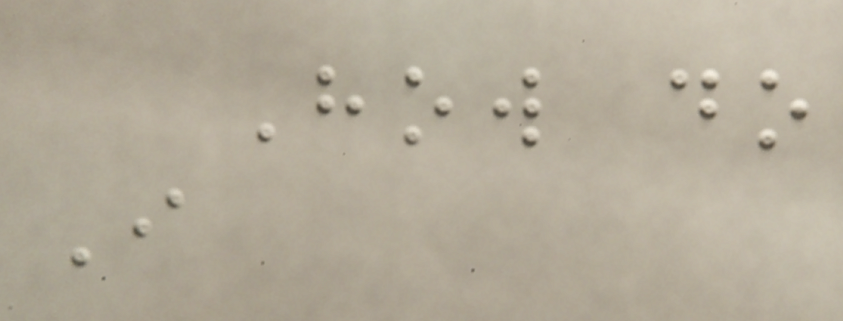How do
I
